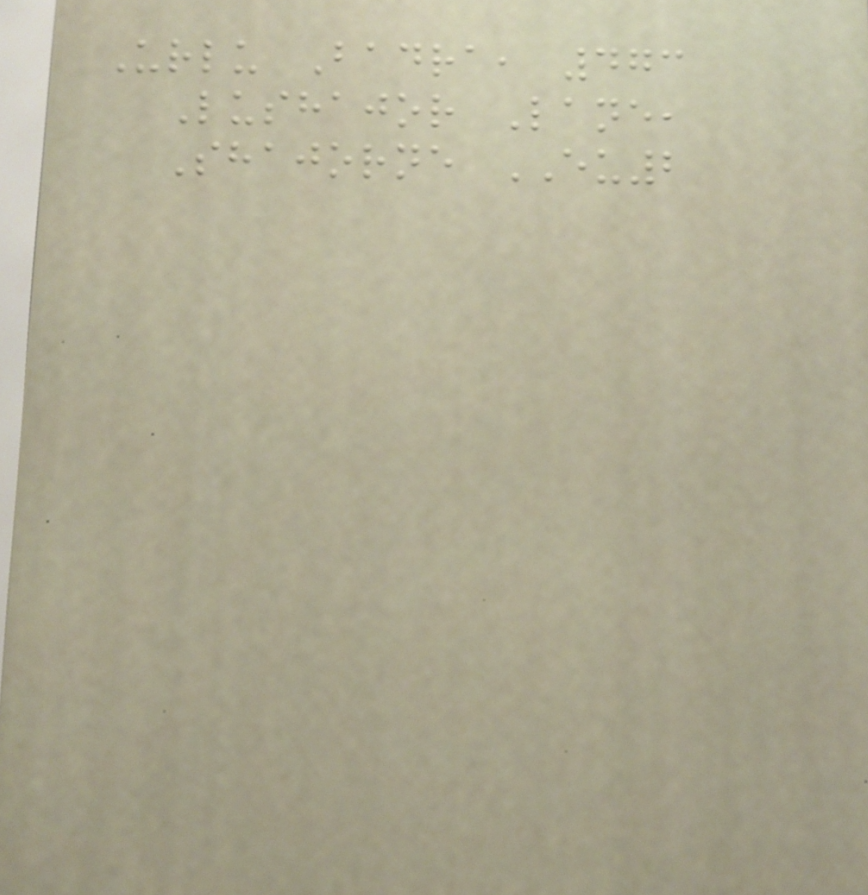Urlu Badra, 473
Lushajor Lane,
Shajorne EU2
